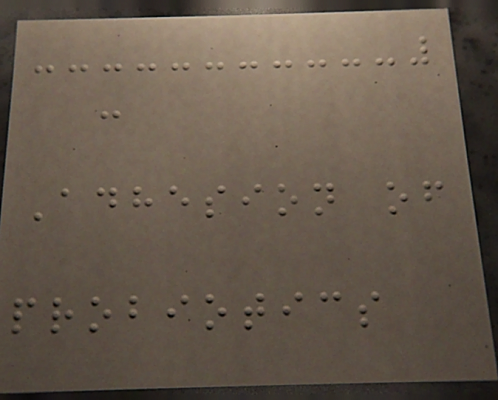-
Adhesion of
probiotics
